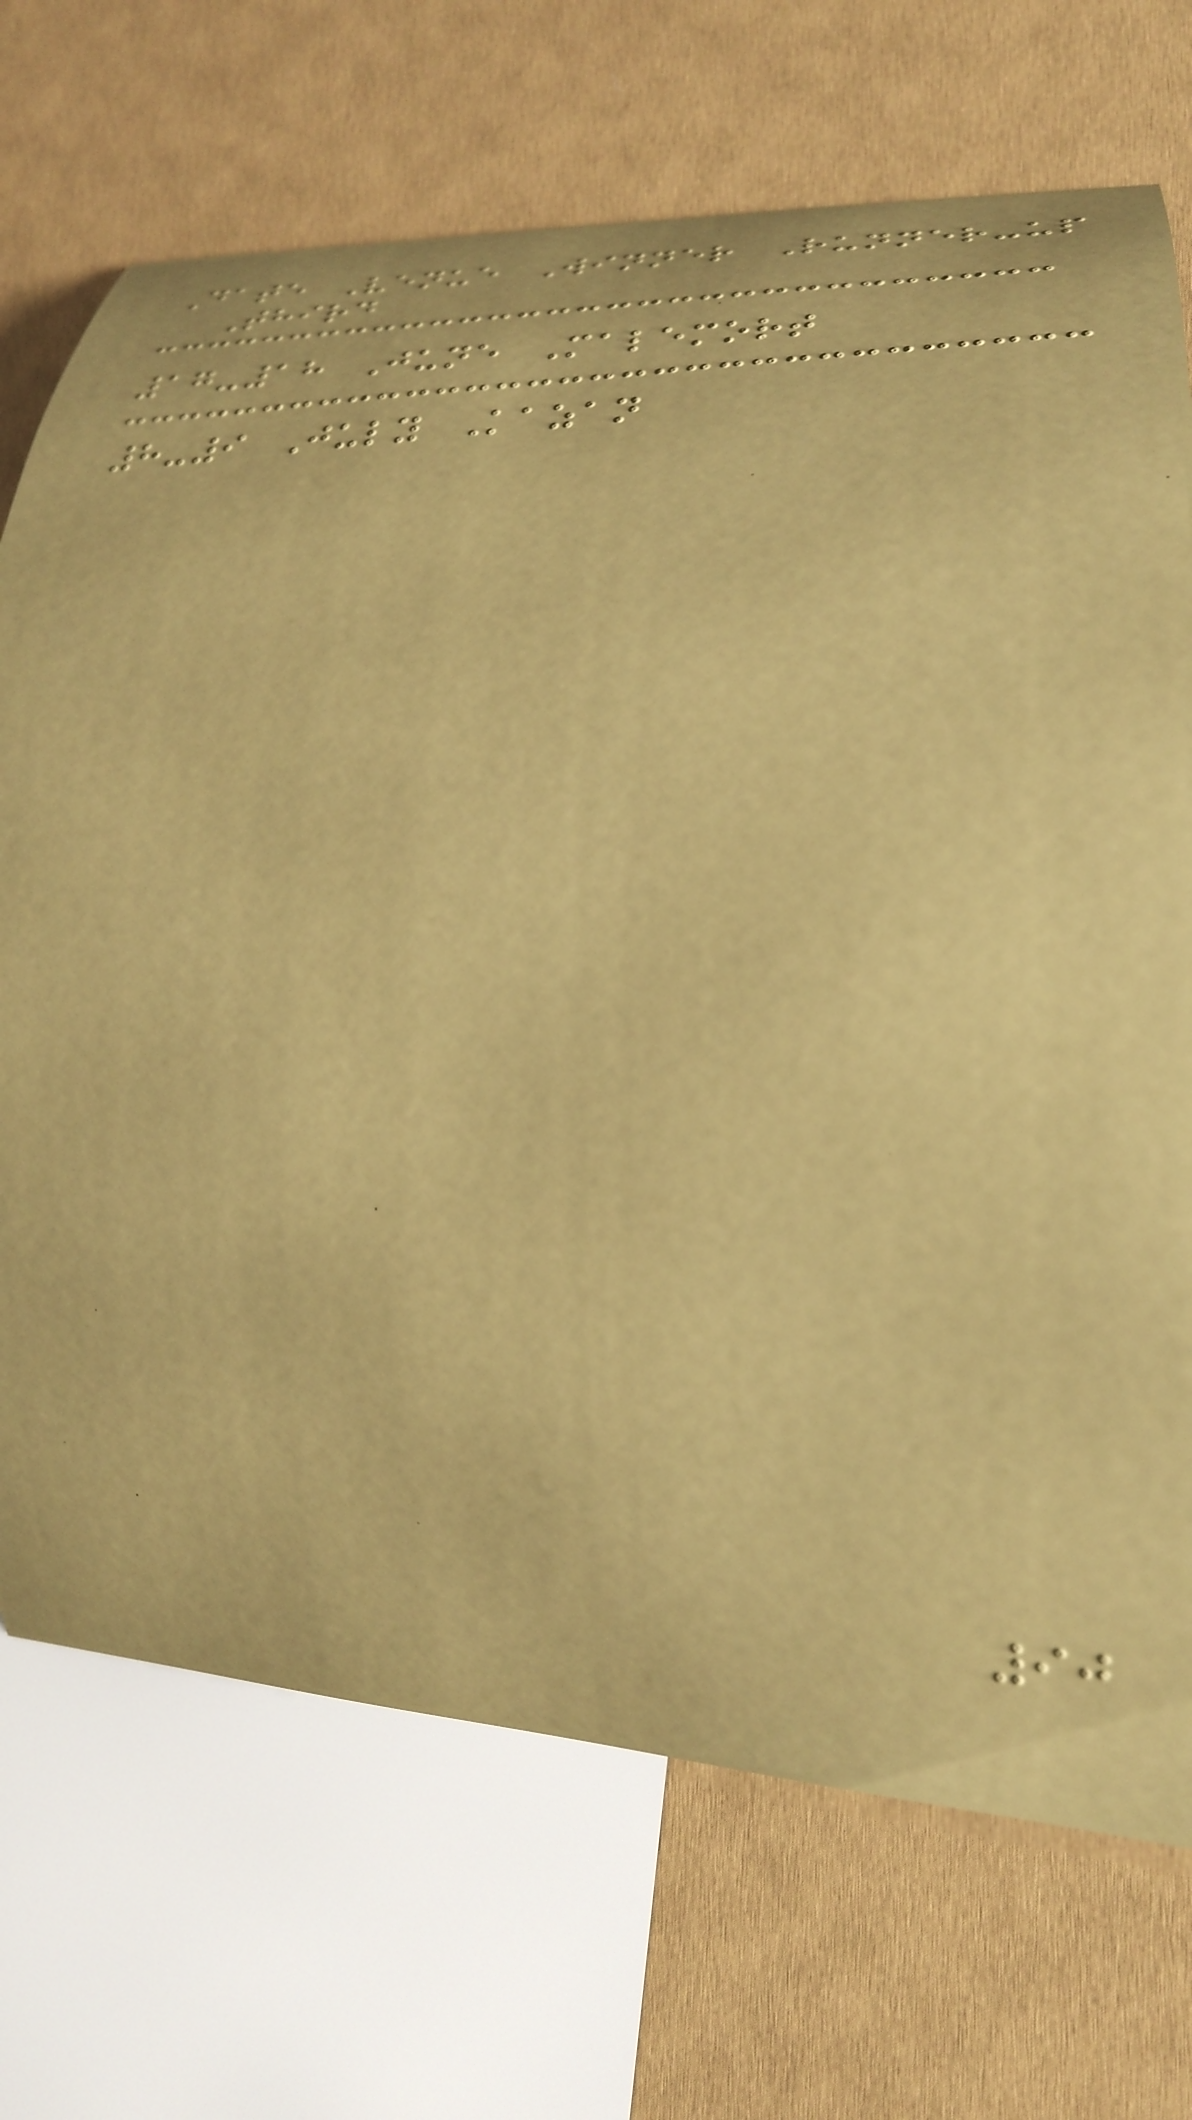Date Venue Winner Runner-up
Third
17-18 June Malemort
8-9 July Kazan
90
